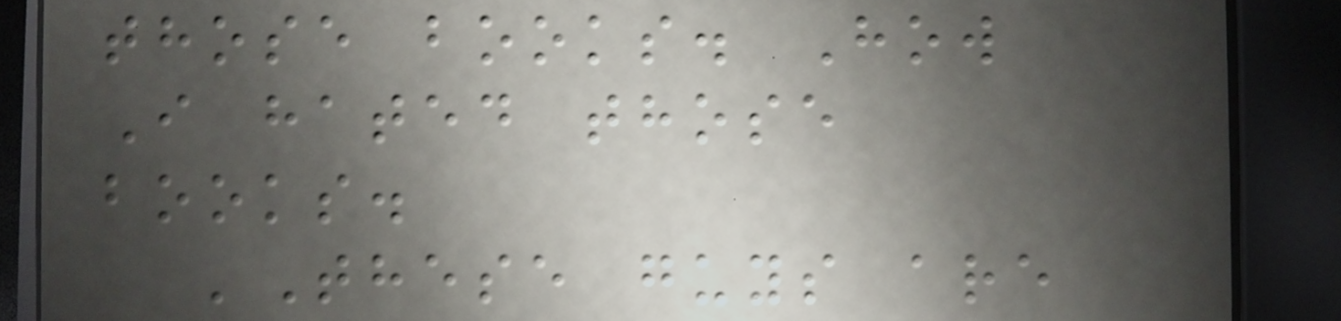those books. How
I hated those
books.
'These guys are
